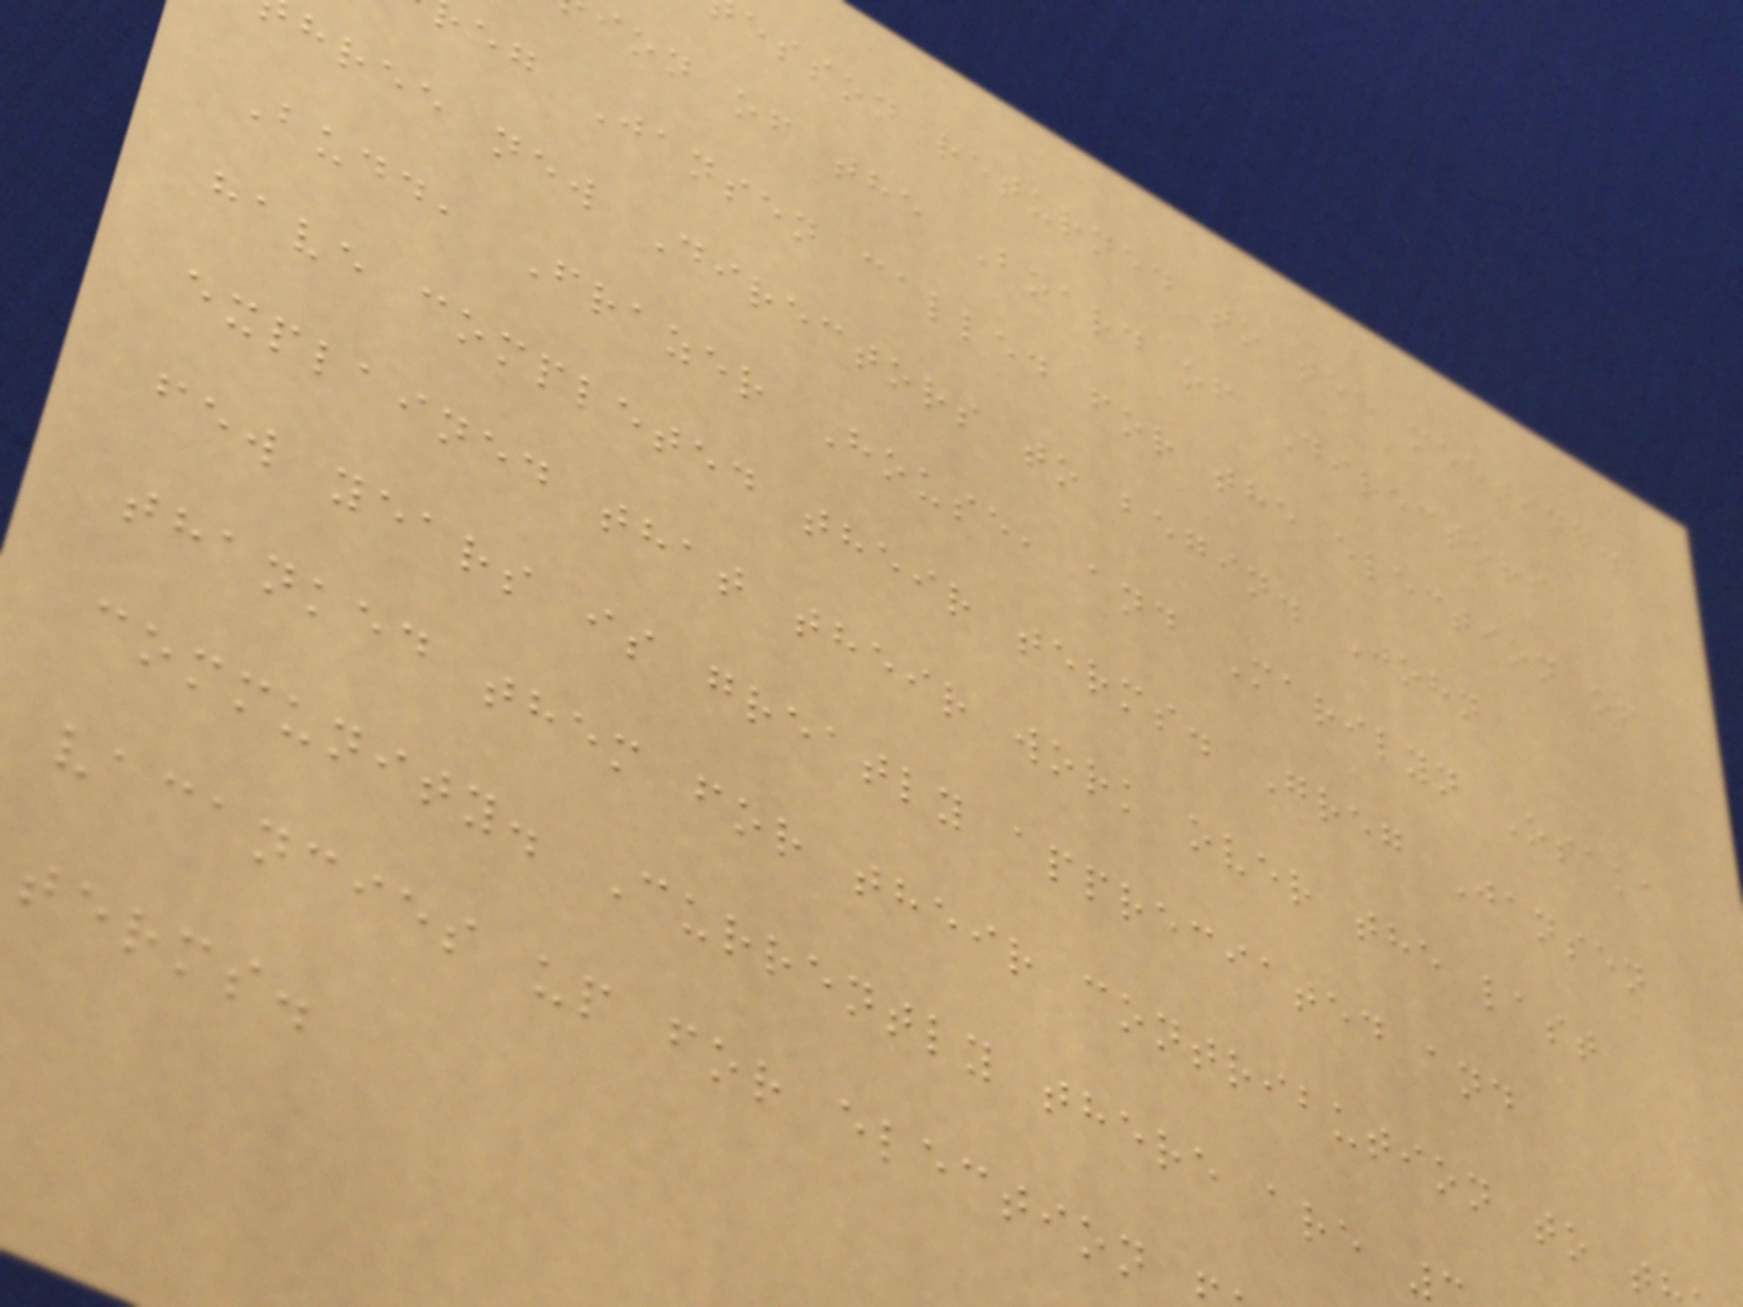esson returned to the meeting.
ion of the Board of Directors
eg Jansen called for the election of
hree new Directors to begin. John
Budd, Frazer House, and Marilyn Osaka
have completed their terms. Greg Jansen
explained that their work over the last
few years is greatly appreciated and
thanked them for their contribution to t
community. Currently there are
vacancies up for election
terms.
